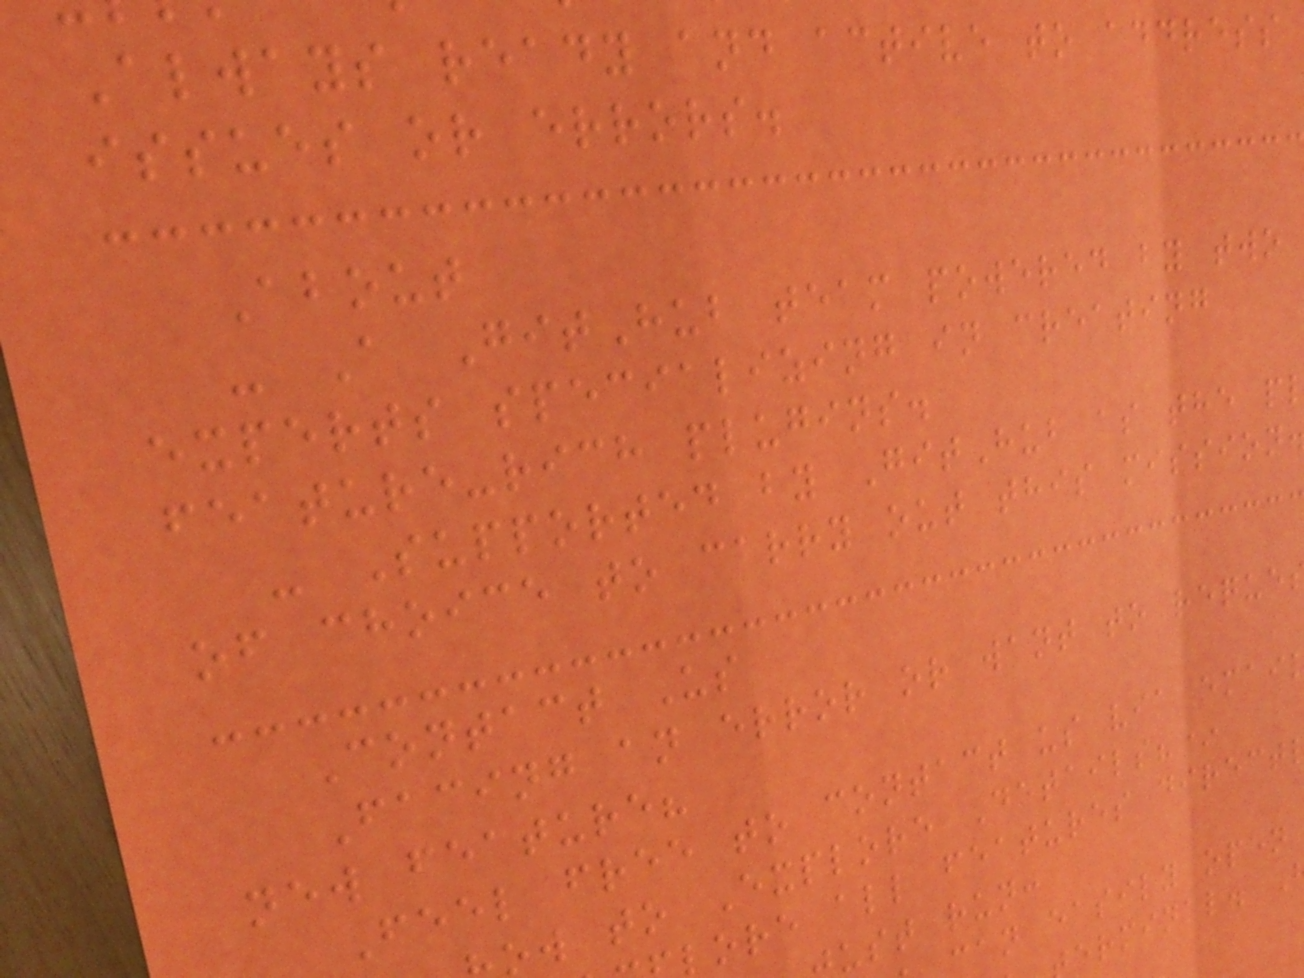Always ready and active to address
issues or errors.
About
- A GitHub team powered by two
experts specializing in creating
feature-rich plugins.
- Supported by GitHub as the p
of choice to carry out this mission
Contact Us
Facing an error or want to reque
new feature?
Feel free to contact us via emai
ow to Explore Details?*
lore all features direct
ust run:
can easily open
